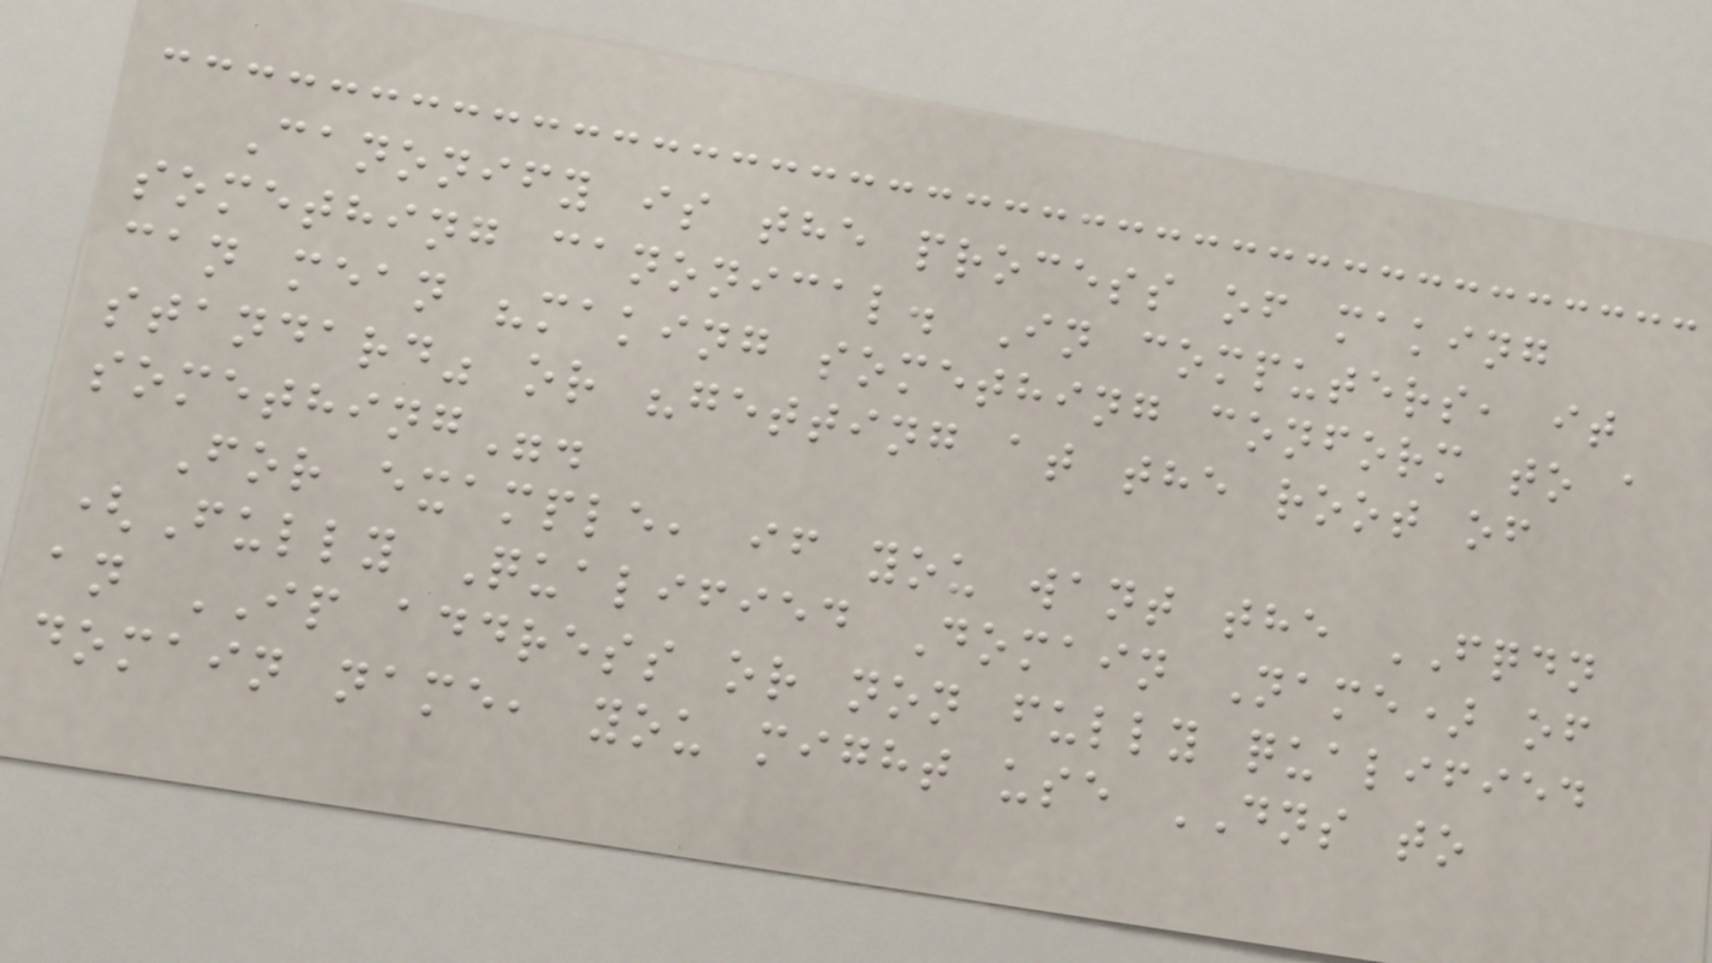Canonify is the process of making
something canonical. In computers, it
can mean "making something conform to a
standard" or "getting at the root of
something".
For example, if you want the FQDN
(Fully Qualified Domain Name) of
an IP address or non fully qualified
domain name, you might use DNS to
